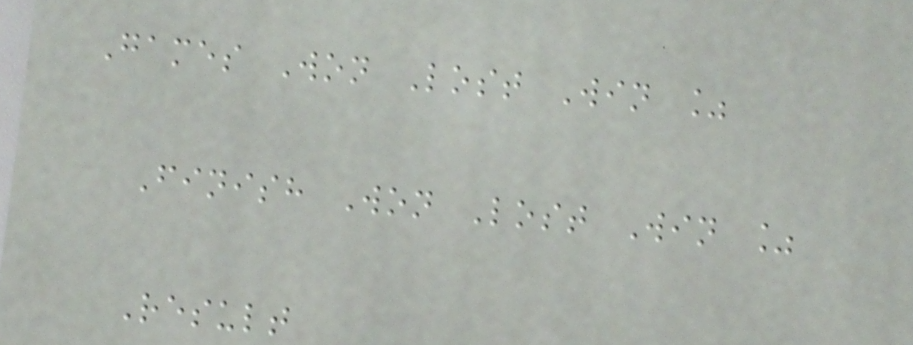Games Won Lost Win %
Finish Won Lost Win %
Result
